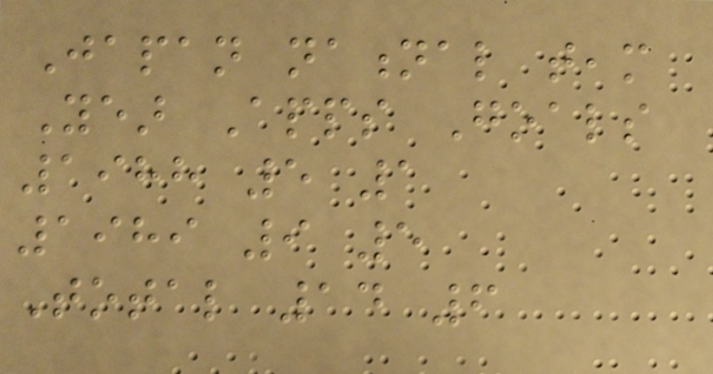Japan national team
Year Apps Goals
1988 5 1
1989 9 5
Total 14 6
